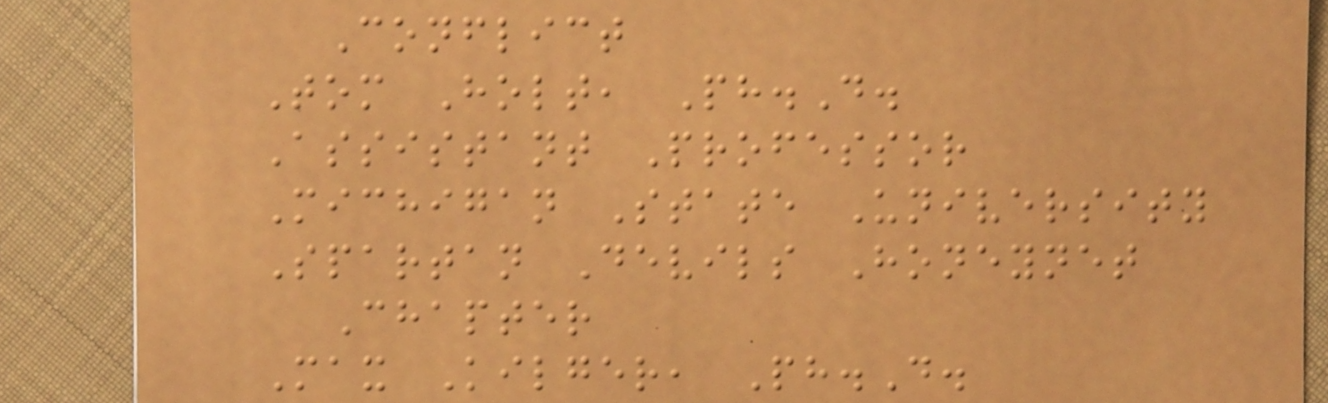Conflict
Tom Holt, Ph.D.
Assistant Professor
Michigan State University
Spartan Devils Honeynet
Chapter
Max Kilger, Ph.D.
